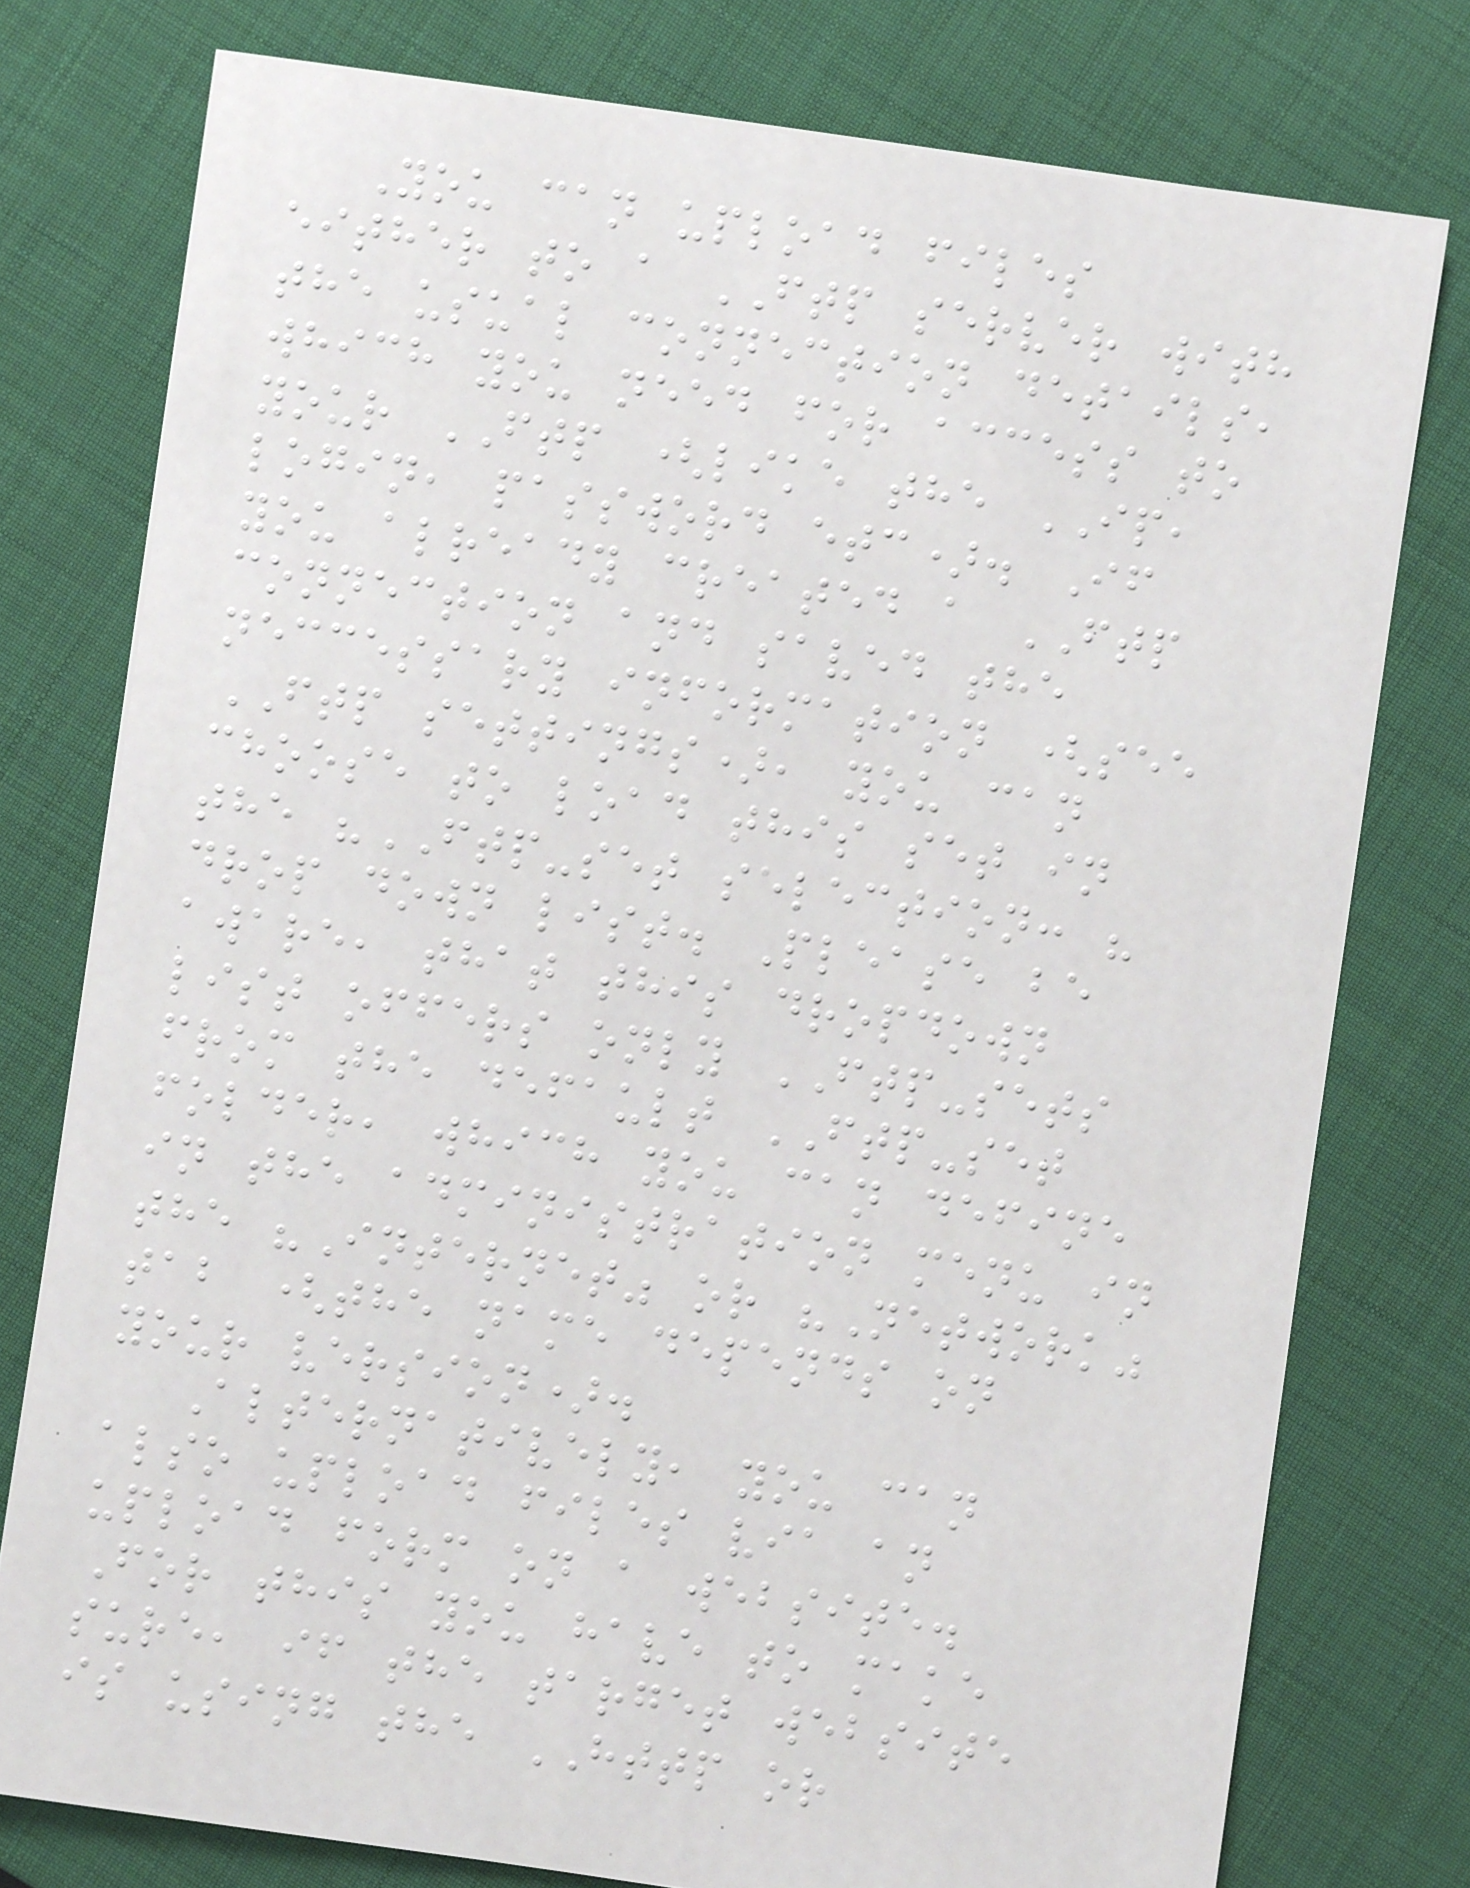You can upload files
either to a FTP server with
the usual connection details,
which you need for access to
your FTP (like the IP,
login, password etc). If
you already created a FTP
connection and saved the
neccessary information (see
FTP settings), you can
choose to load this set in
the "FTP-set selection: "
drop down list. Please be
aware, that this dropdown
list offers only FTP-sets
from the default FTP-set
folder, which you can define
in the administration menu in
the "Internet" or "Network"
tab (the name depends on
your version).
Alternatively, you can
also upload files via an
upload form on a website.
For this you have to make
sure, if the target website
is using the HTTP or
